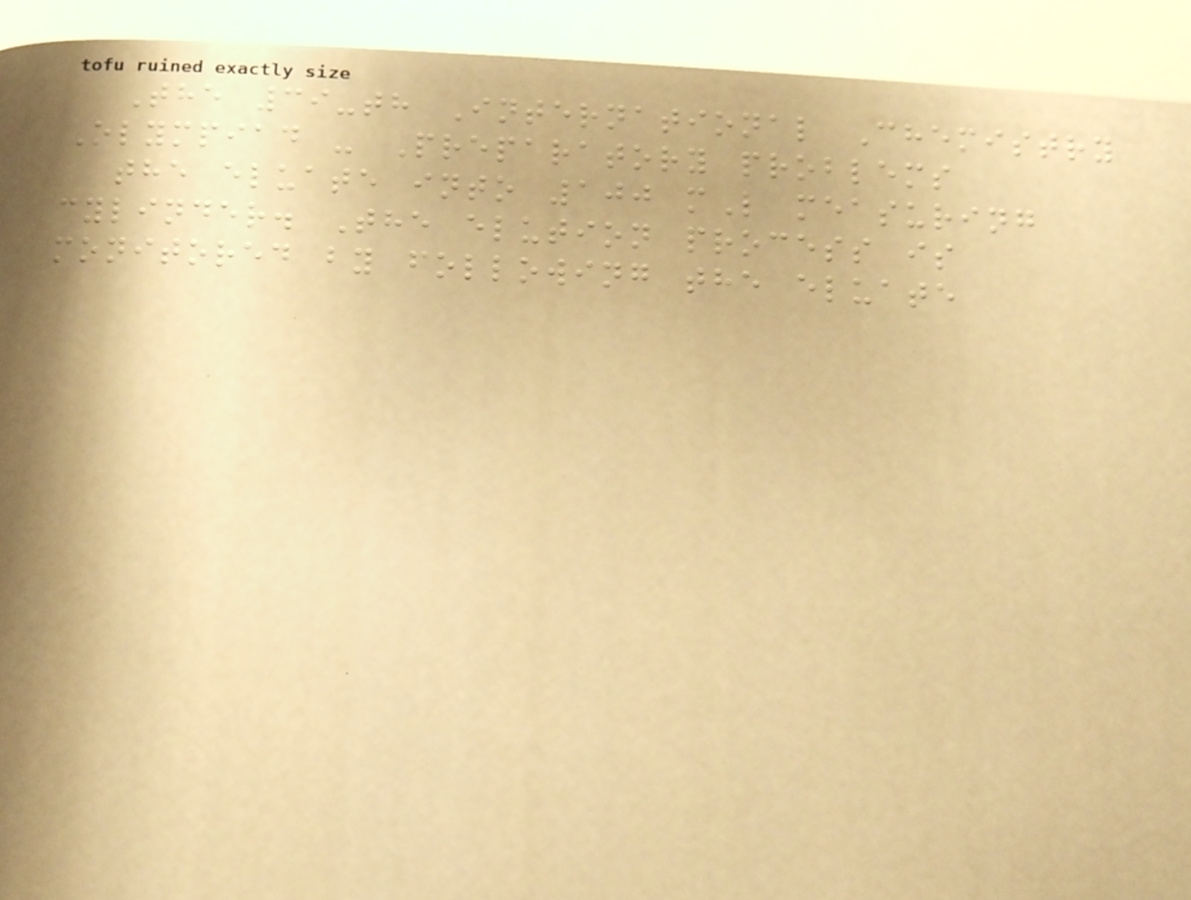The 39-th International Chemistry
Olympiad - Preparatory problems
the eluate into 100 mL measuring
cylinder. The elution process is
monitored by following the eluate
